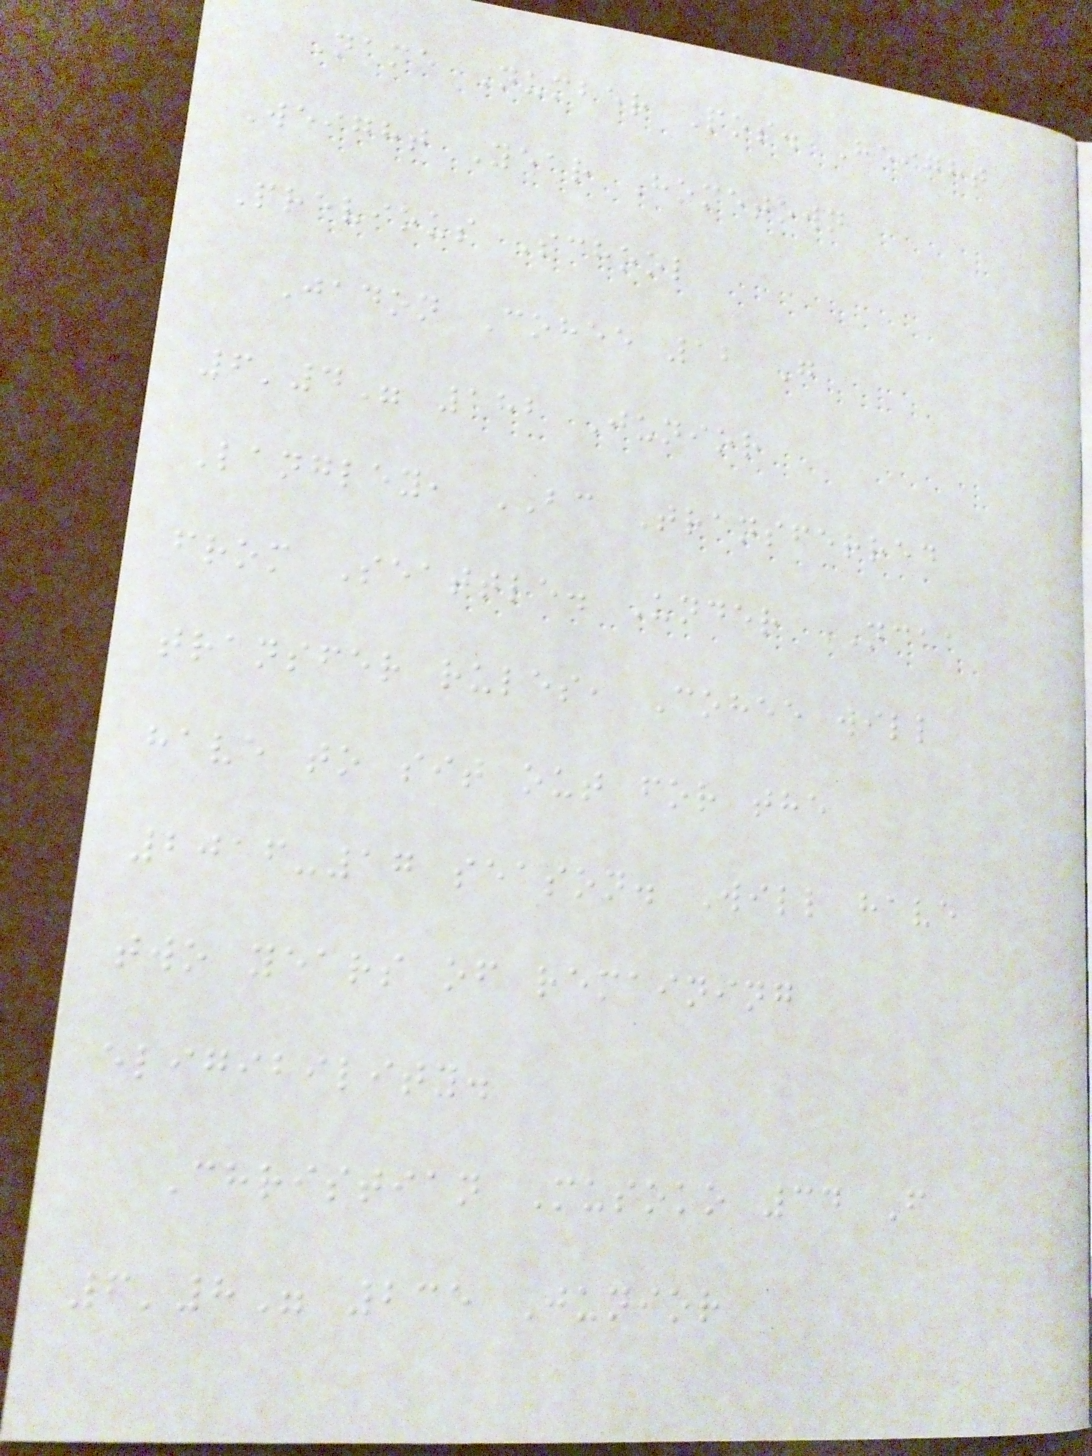Name Number Pos. Height
Weight Year Hometown
Previous School
Jadon Cohee 12 G
6'4" 182 Junior
Langley, BC Transferred
from Seattle. Under NCAA
transfer rules, Cohee will
have to sit out for the
2016-17 season. Will have
two years of remaining
eligibility.
Christian Musoko 34 F
6'8" 235 Junior
